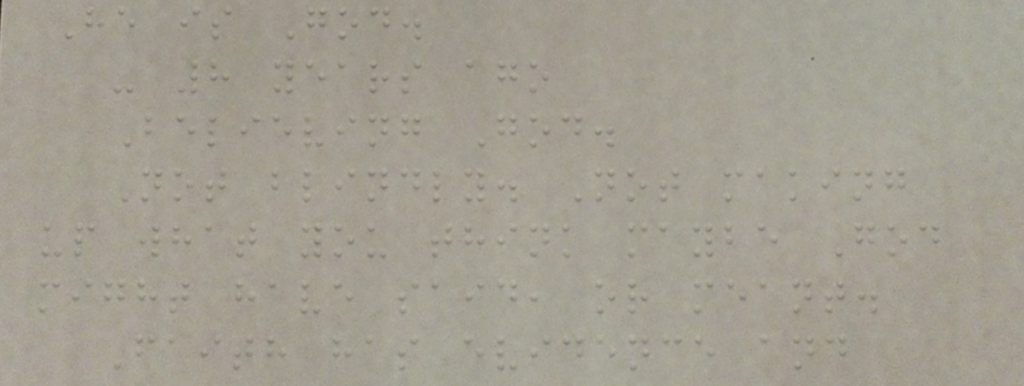He is God.
- 8 years ago
Believing God.
Not blindly. Not making
up what you think maybe God
might have said, or meant.
Faith has evidence and
